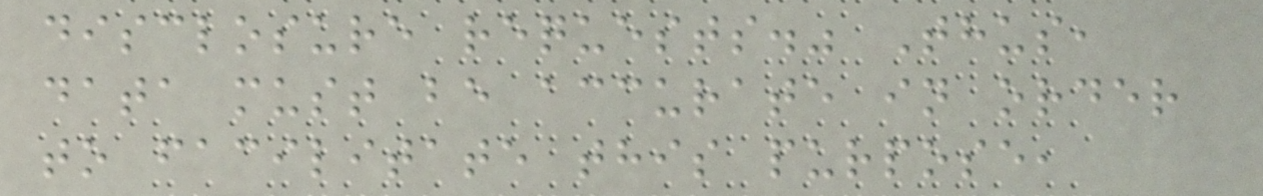disclosure requests." Thus,
data must be accurate in order
to facilitate this purpose,
